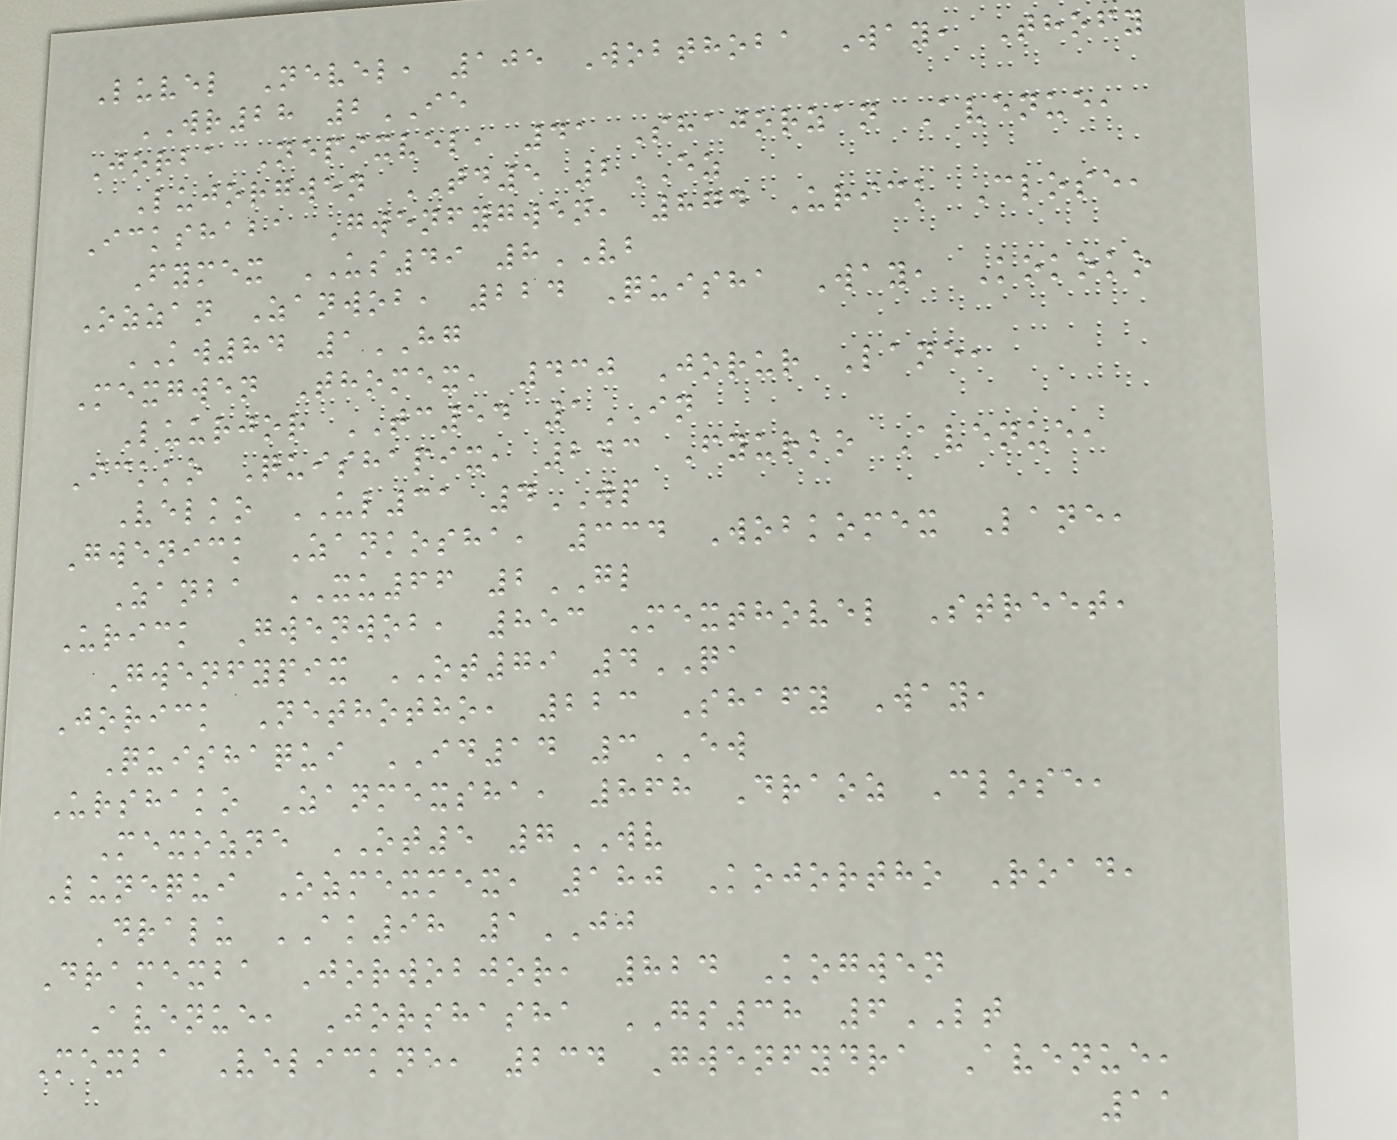Luvel Nevel, 105 Wobthoba Way, Thofy
WR28 2IE
Jorba Nepixvel, 41 Shajorzan Avenue,
Lujorgwen TD5 2EZ
Ickshaba Gwenfygwen, 874 Urick Close,
Fymex US49 8VB
Ozzan Zanwob, 224 Quisha Way, Kokoko
KW84 1HG
Mexgwen Thomex, 430 Jorur Lane,
Luurjor TC54 1IN
Ickko Quishapix, 243 Fyurko Avenue,
Velko UL31 4WP
Gwenick Zankosha, 334 Wobkomex Lane,
Zanba XU66 2GL
Urick Gwenwob, 853 Mexthovel Street,
Gwenfypix OT79 4QA
Jorick Nethotho, 223 Shafy Way,
Quishaqui ID14 3EW
Urshako Zanmexsha, 868 Draoz Close,
Mexozne OT5 7WV
Lunequi Ozmexmex, 180 Kojortho Road,
Dralu AK98 1JJ
Dramexba Jorwobjor, 824 Kogwen
Avenue, Jorshasha GS38 6LT
Mexba Velickne, 234 Gwenfydra Avenue,
11
